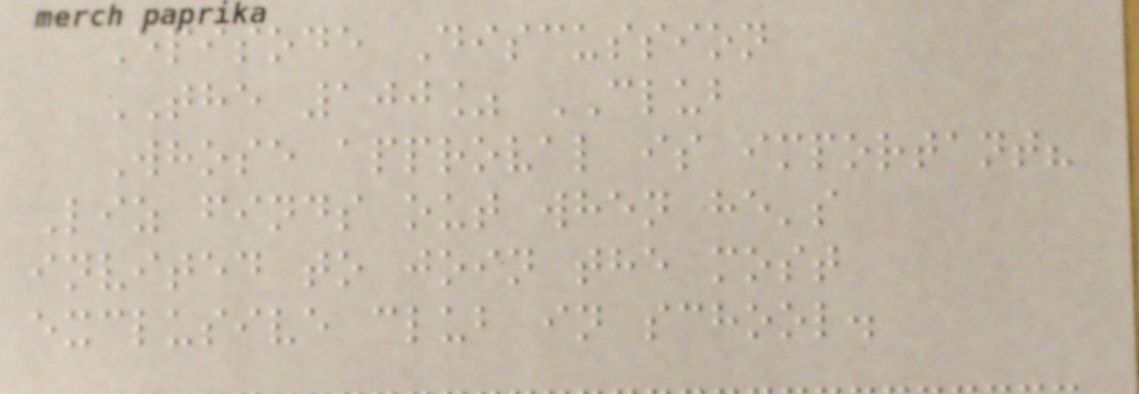Episode Discussion
THE 100% CLUB
Whose approval is important?
Liz finds out when he's
invited to join the most
exclusive club in school.
